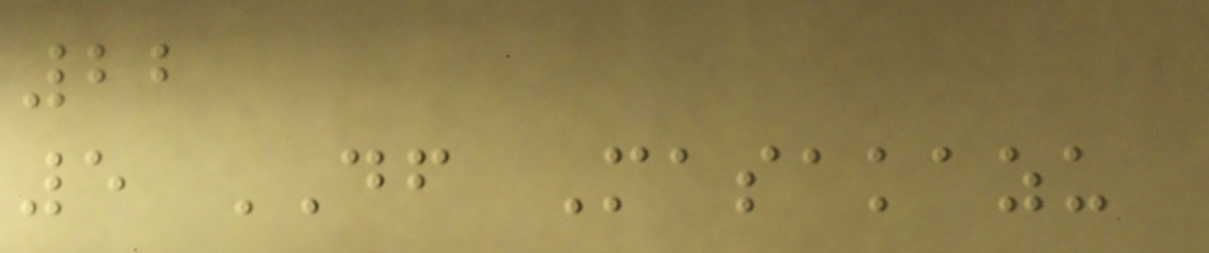22
5 DF Masakazu
